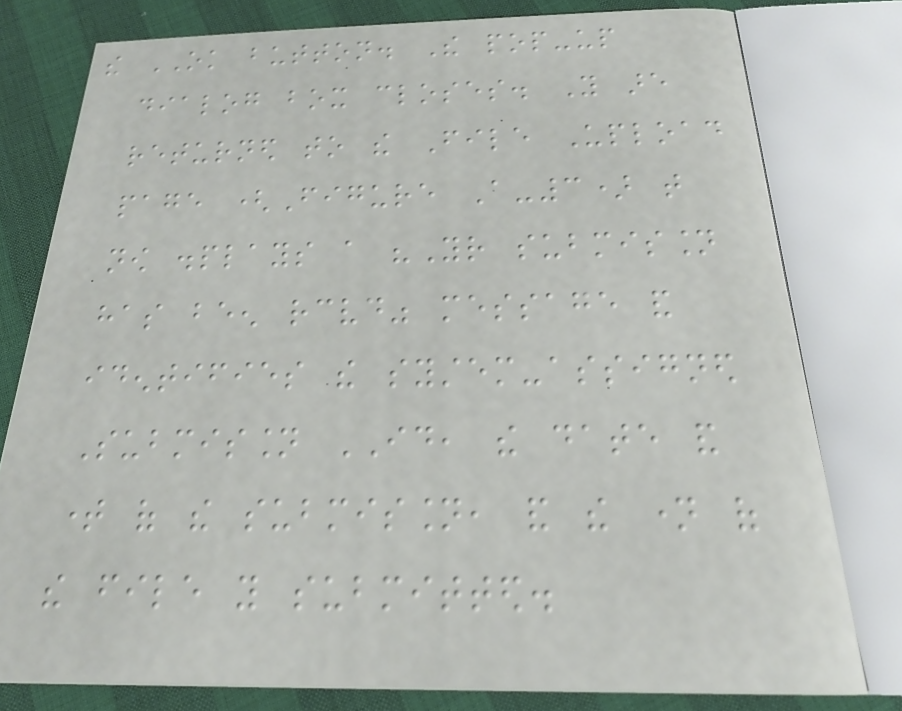the OK button. The pop-up
dialog box closes. You are
returned to the File Upload
page (Figure A-3) that
now displays a "Your submission
has been received" message and
identifies the system-assigned
Submission ID, the date and
time of the submission, and the name of
the file you submitted.
